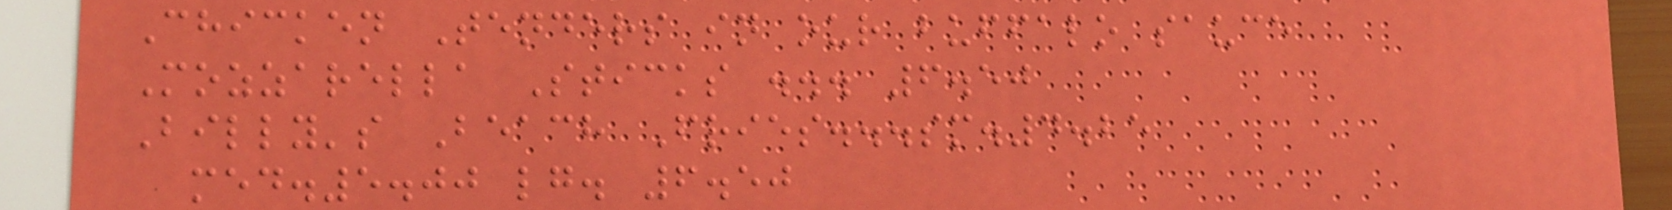Chicken Tenders in our buffalo sauce
Mozzarella Sticks ... 6.50
Billy's Beach Fries...sm.4.25
med.5.00 lg. 6.50
